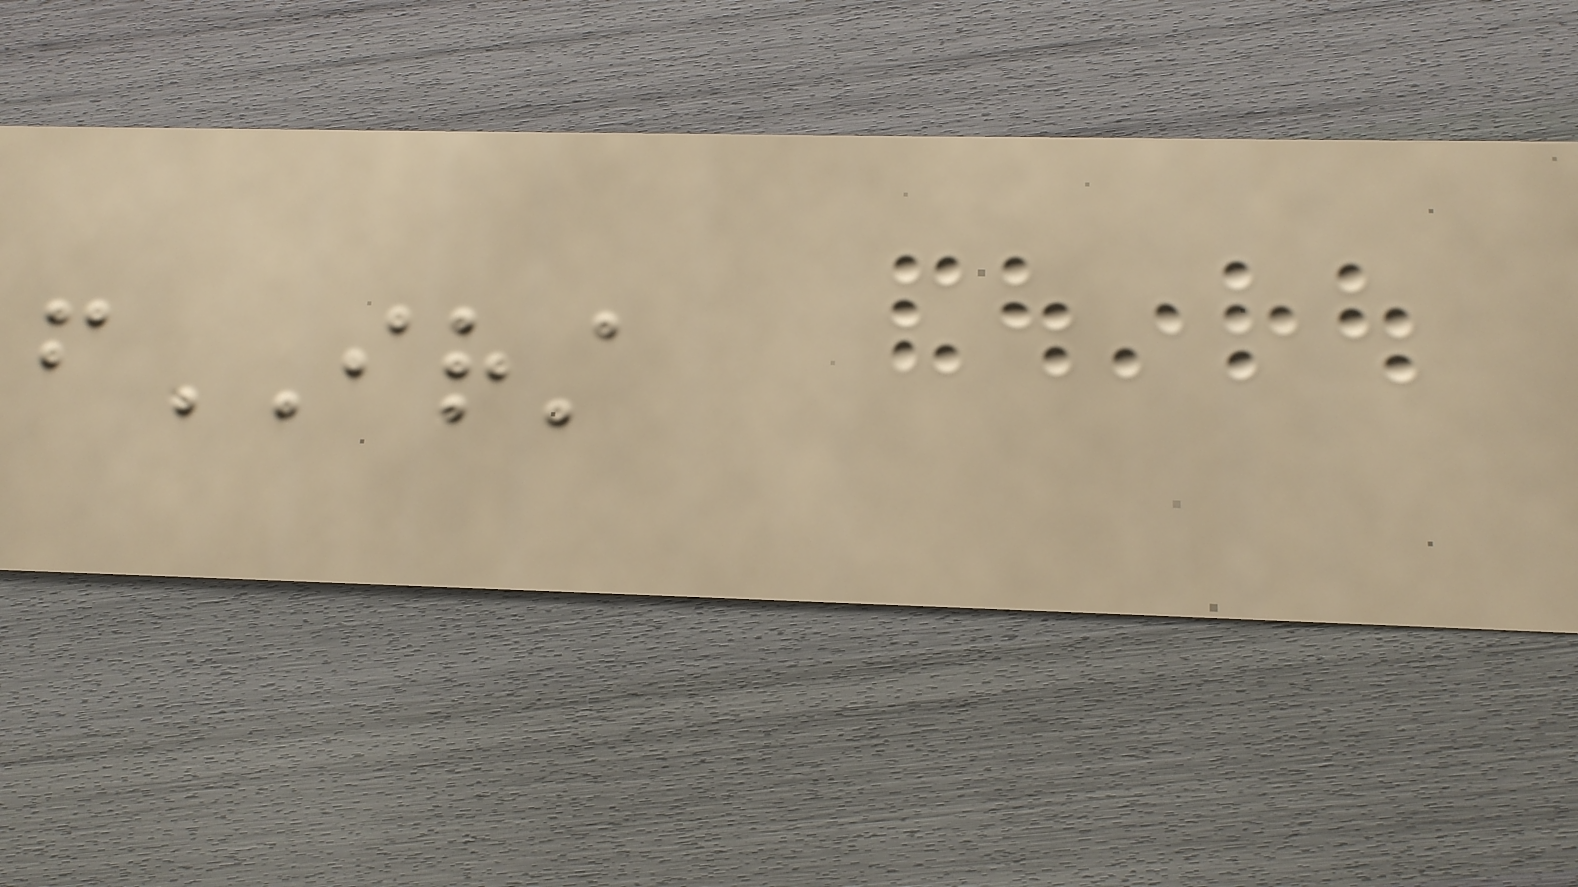fIRST
